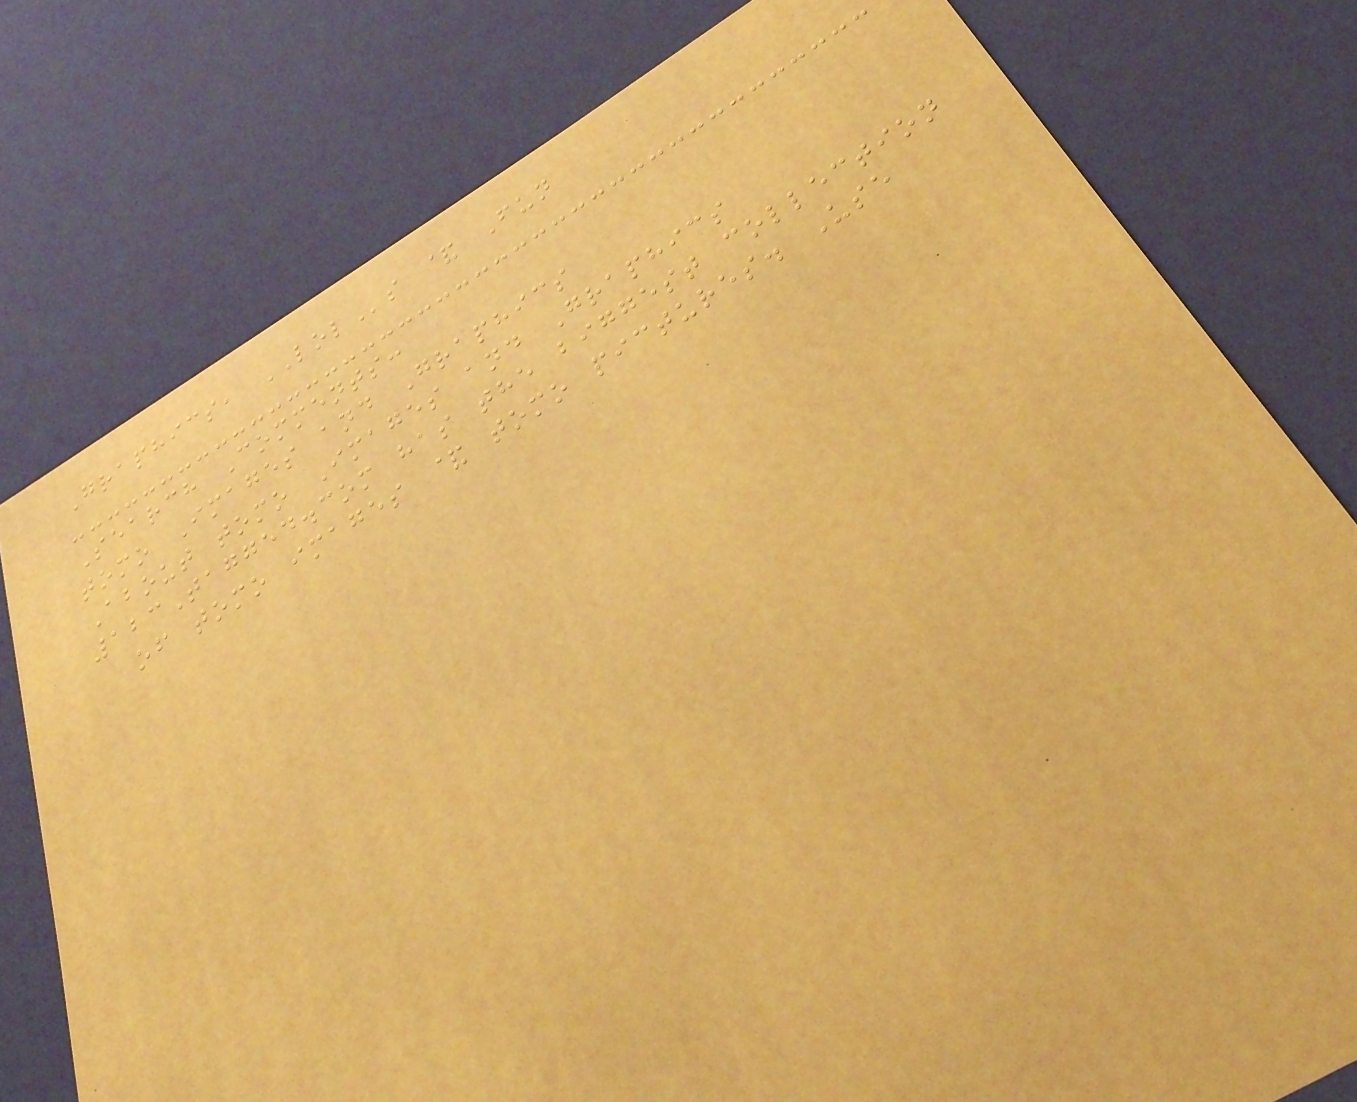Graphics, LOLs & Fun
Search Comments:
tomo Images and Graphics
About tomo Images and Graphics
123Tagged.com has the biggest collection
of tomo images & tomo pictures. Use
